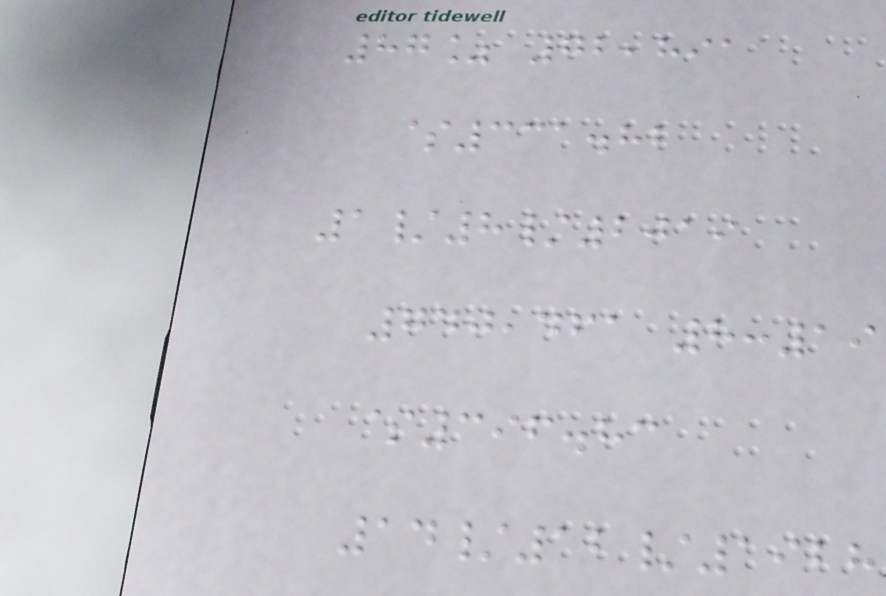87% 72,891
$331.82
1/8/2019
740,461 8:19
$396.83
14/12/1928
